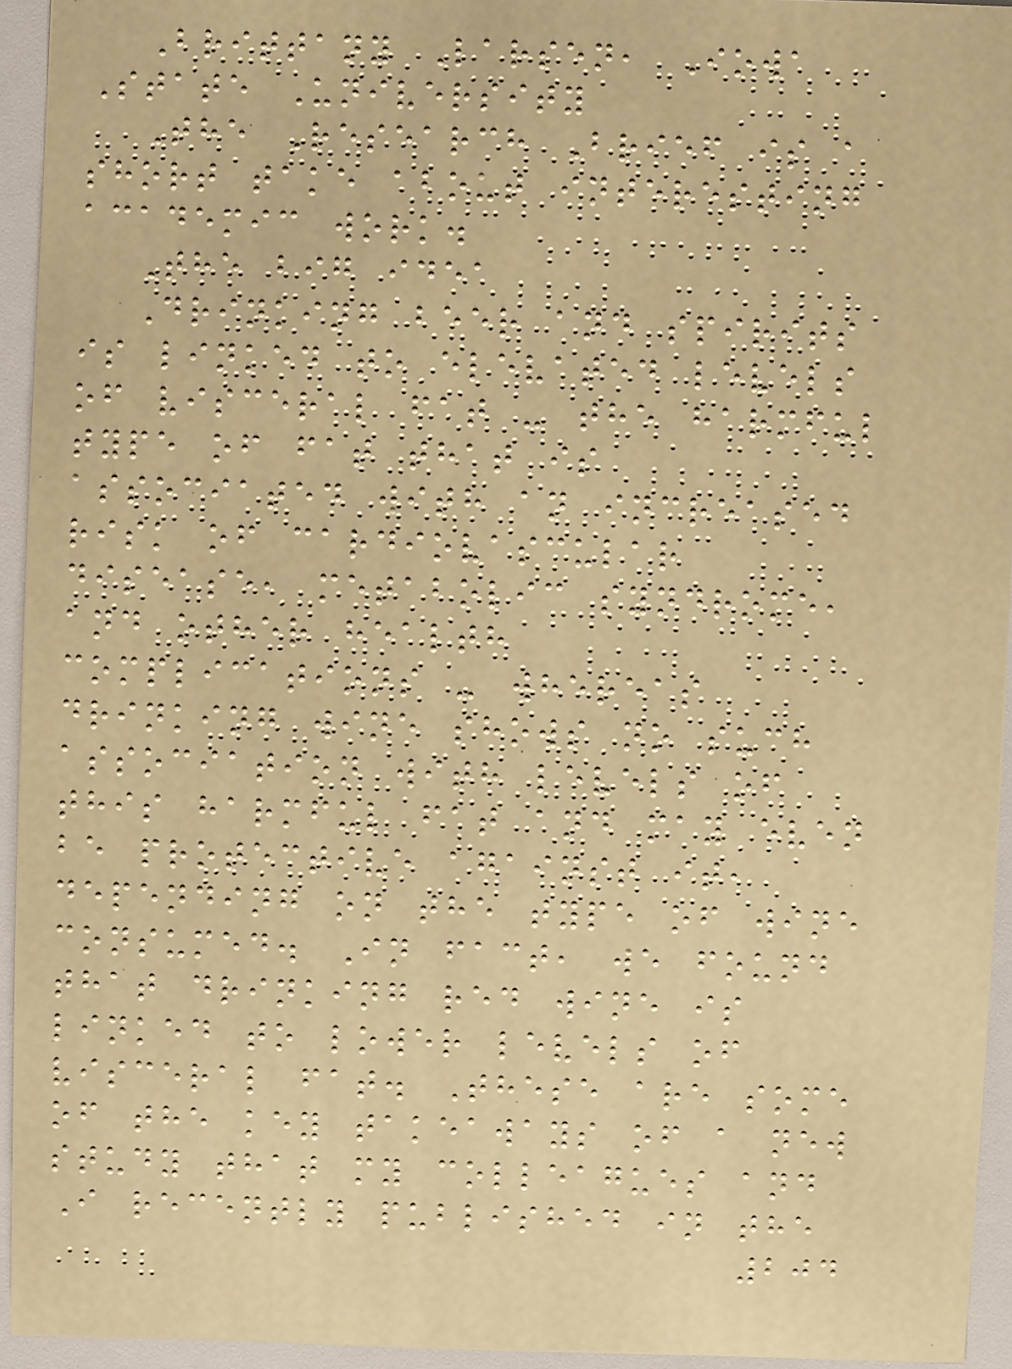Brittany Larsen, Iowa
State University
The Research Brief is a
short take about interesting
academic work.
The big idea
Drinking beer and spirits
is linked to elevated levels
of visceral fat - the harmful
type of fat that is
associated with an increased
risk of cardiovascular
disease, metabolic syndrome,
and other health
complications - whereas
drinking wine shows no such
association with levels of
this harmful fat and may even
be protective against it,
depending on the type of wine
consumed. In fact, we found
that drinking red wine is
linked to lower levels of
visceral fat. These are some
of the key takeaways of a new
study that my colleagues and
I recently published in the
204
